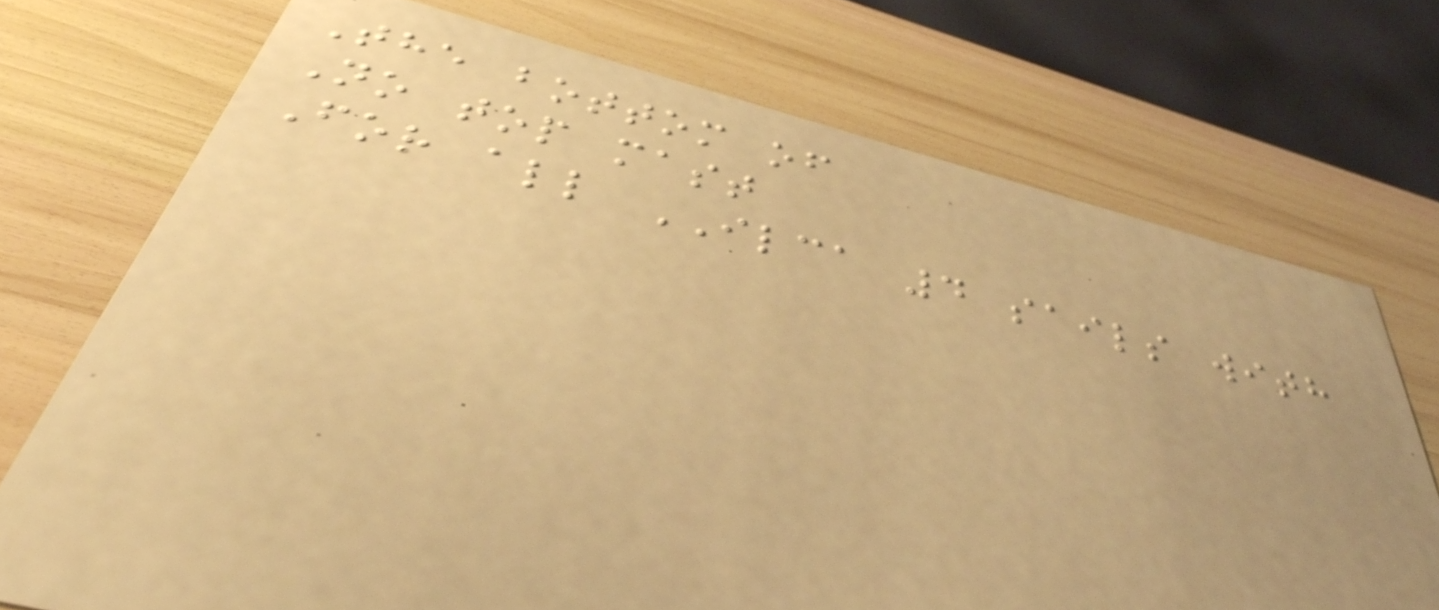The bottom of
No top mast
For all ILCA 4 sails with
